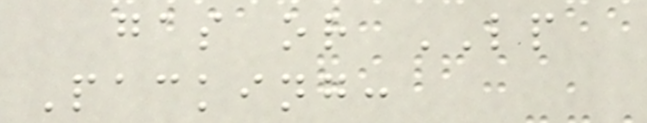gas or LP
Packing:
